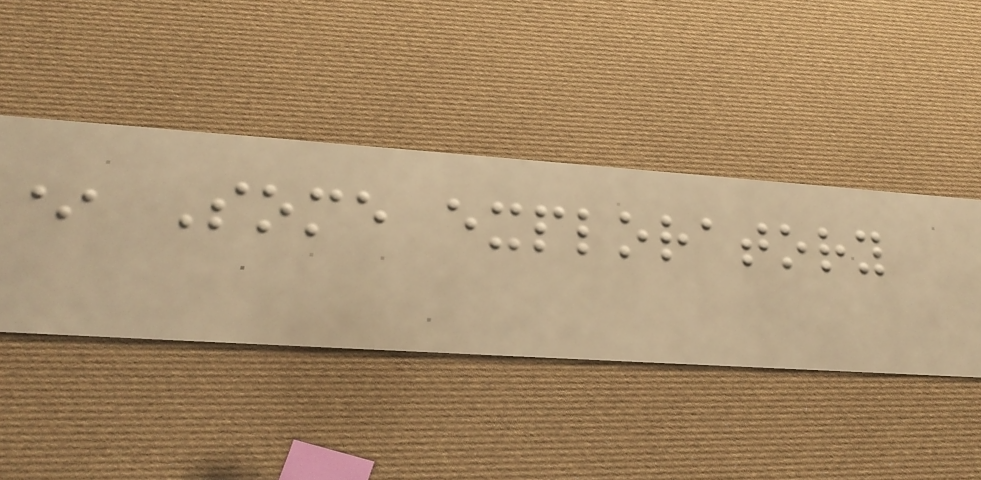* Some exploratory
